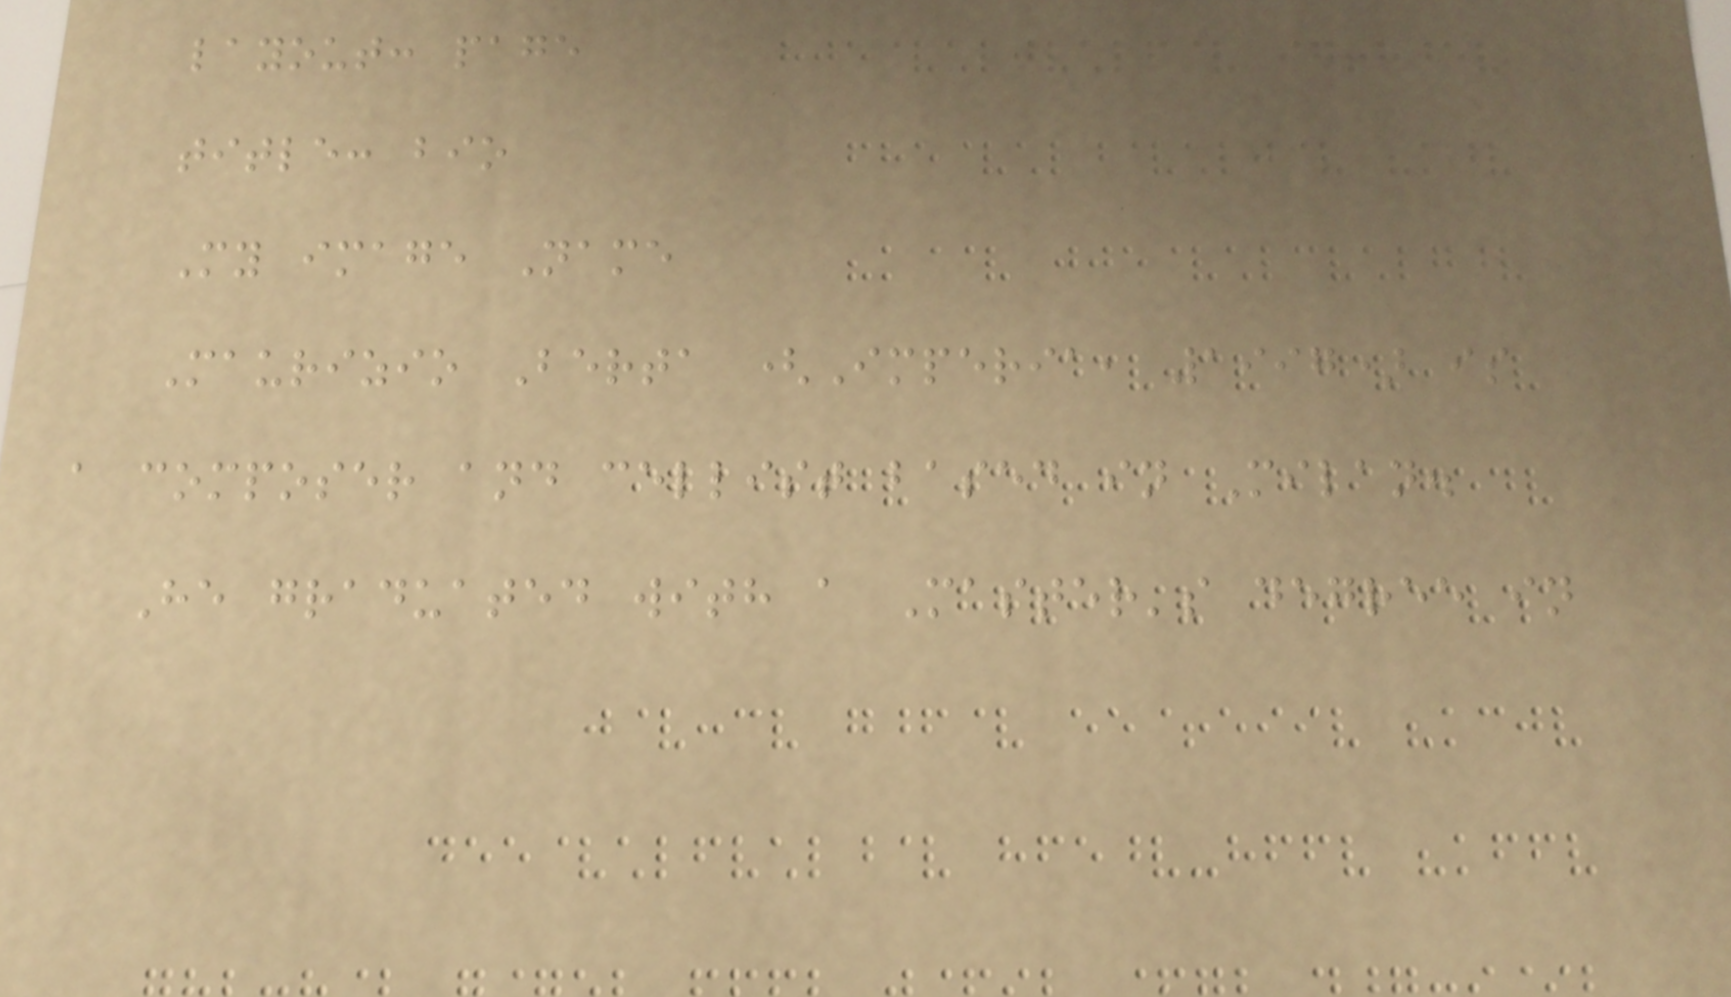layout: page
title: bio
My image Name
Maurizio Berta (Imperia, 1997) is
a composer and cellist based in Milan.
He graduated with a Master's degree in
